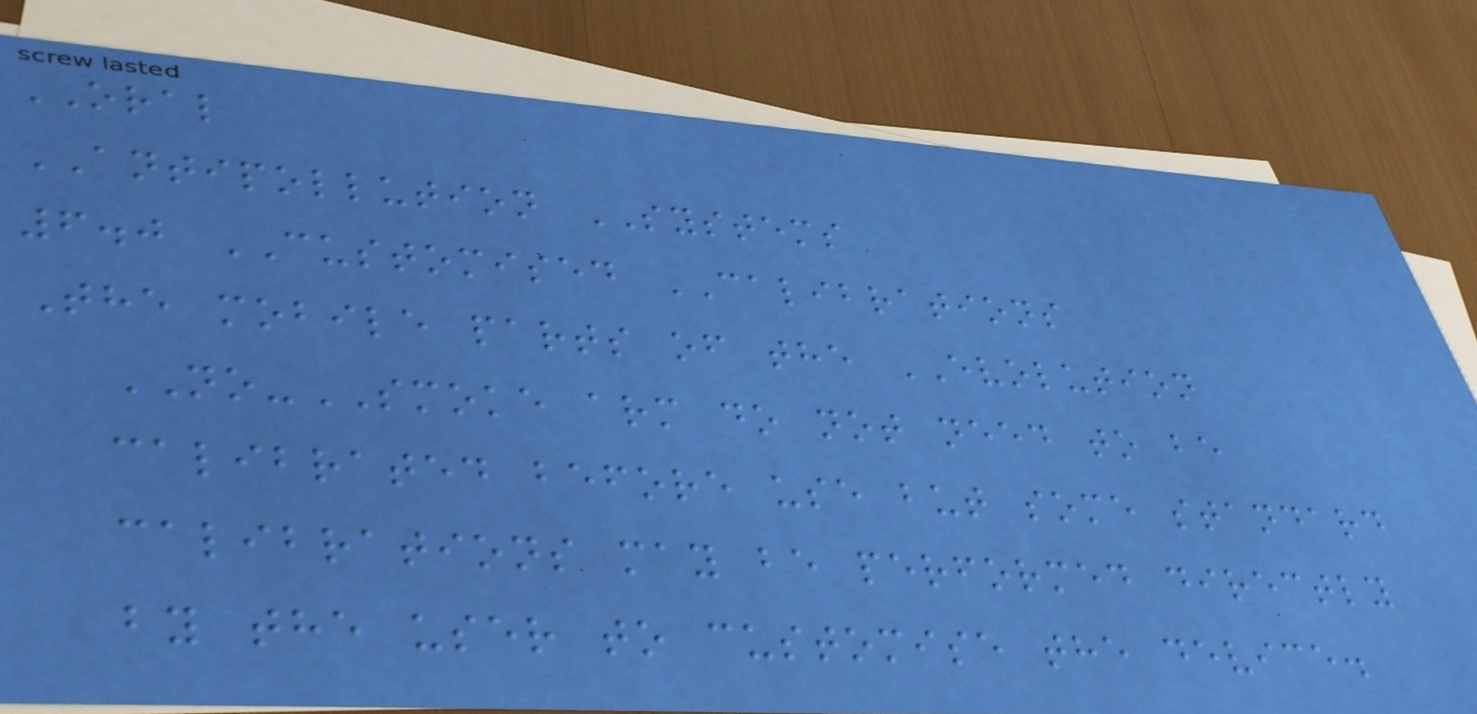ORAL
ANTIPOLLUTION SYSTEMS
6.0 CUSTOMISED CALIBRATIONS
The mobile parts of the EVOLUTION
NO-SMOKE arm do not need to be
calibrated before use but some standard
calibrations may be performed directly
by the user to customise the device.
